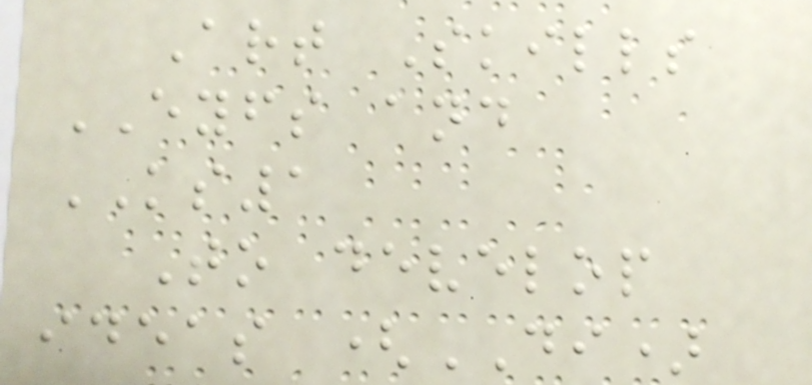Art Skills
EYFS and
KS1
To develop
ideas (DI)
